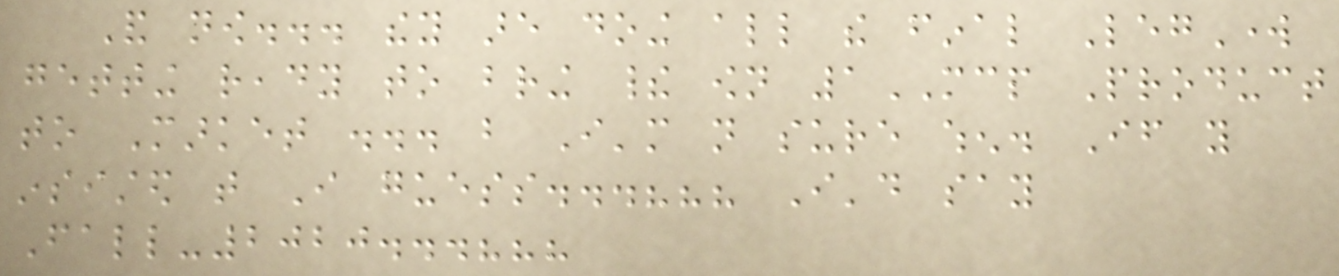And now... they are doing all the final LegWork
getting ready to bring their own 1MCP Product
to Market ... but I'm not sure when. If you
insisted that I guess...??? I'd say
Fall-2020...???
